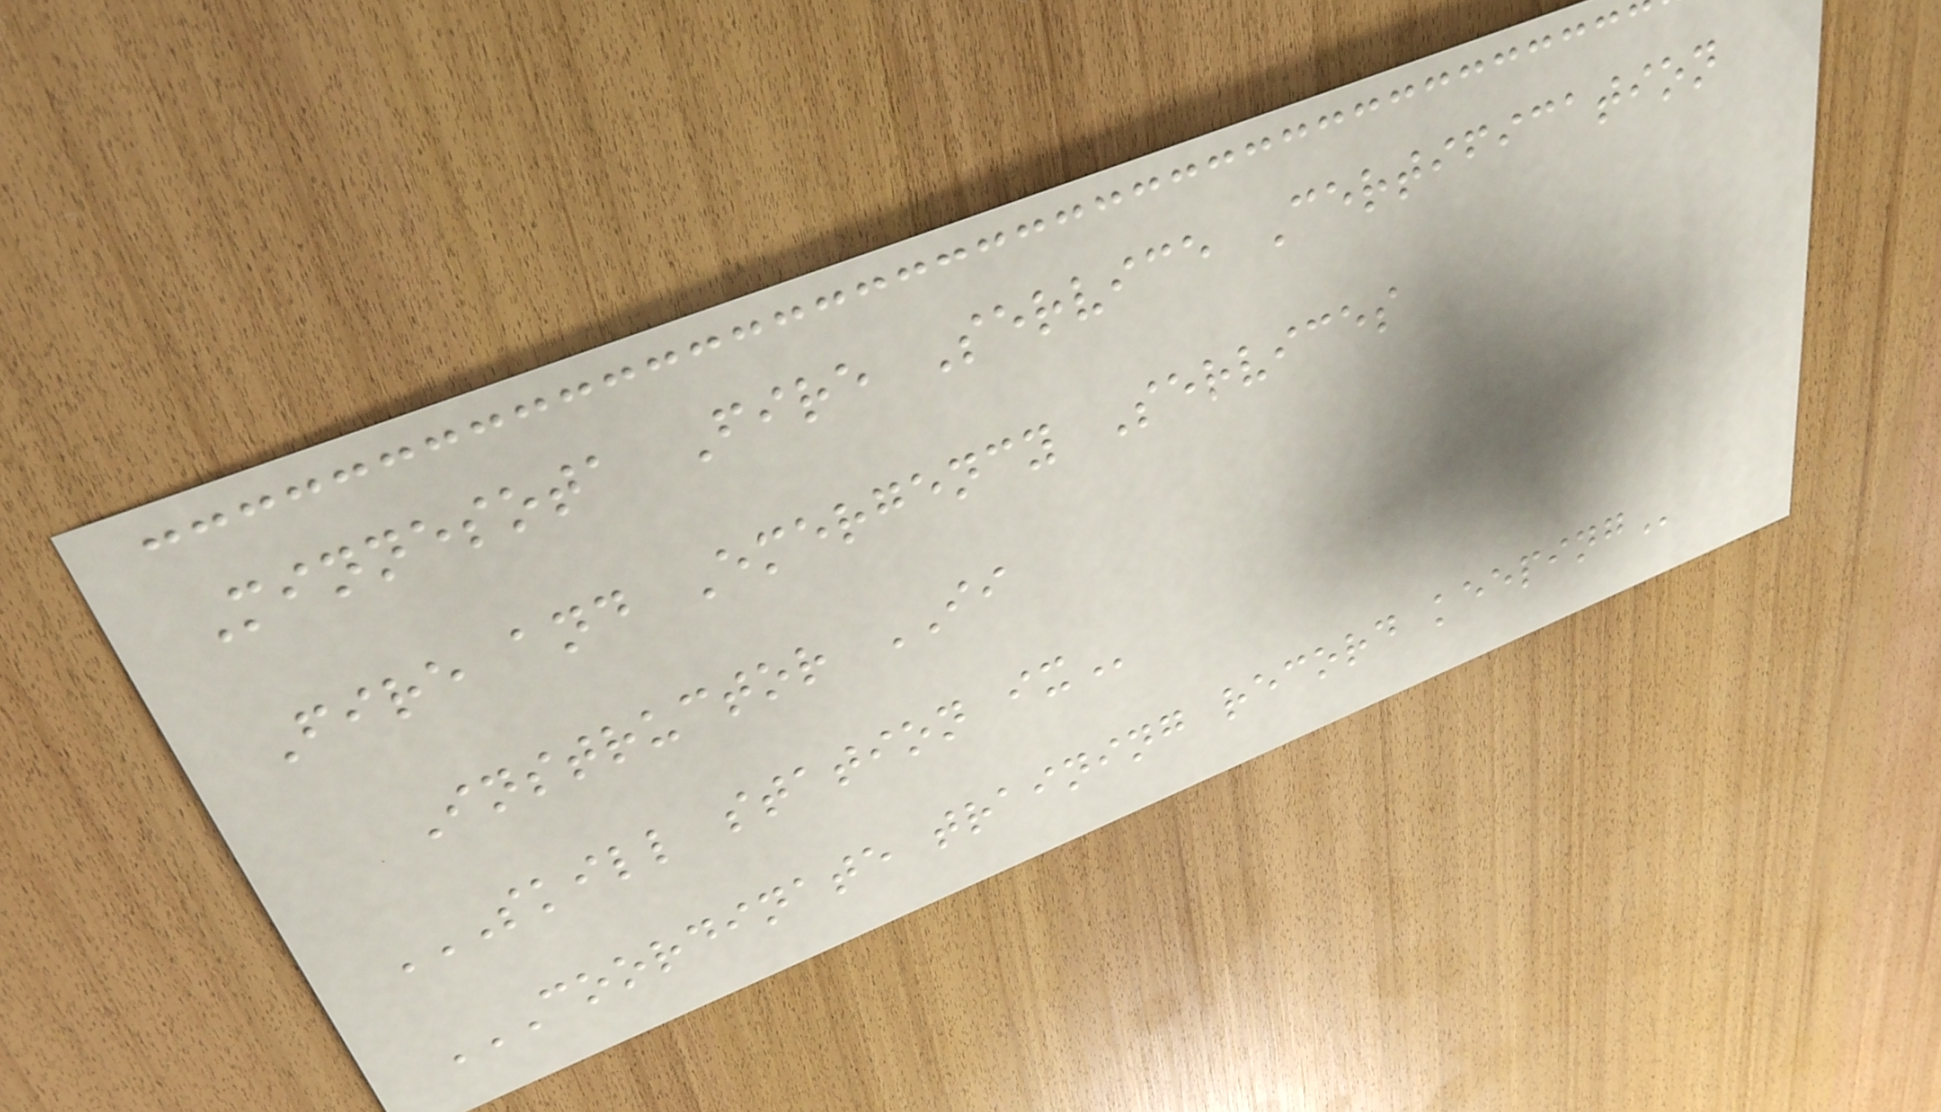Minnesota Fire Service Certification
Fire and Emergency Services
Instructor II
SKILL STATION IX
COORDINATE TRAINING RECORD KEEPING
